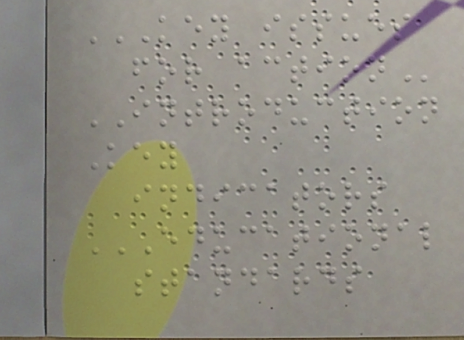KEY ISSUES
FOR ACTION
INTRODUCTION
Key
indicators
EDUCATIONAL
STANDARDS
